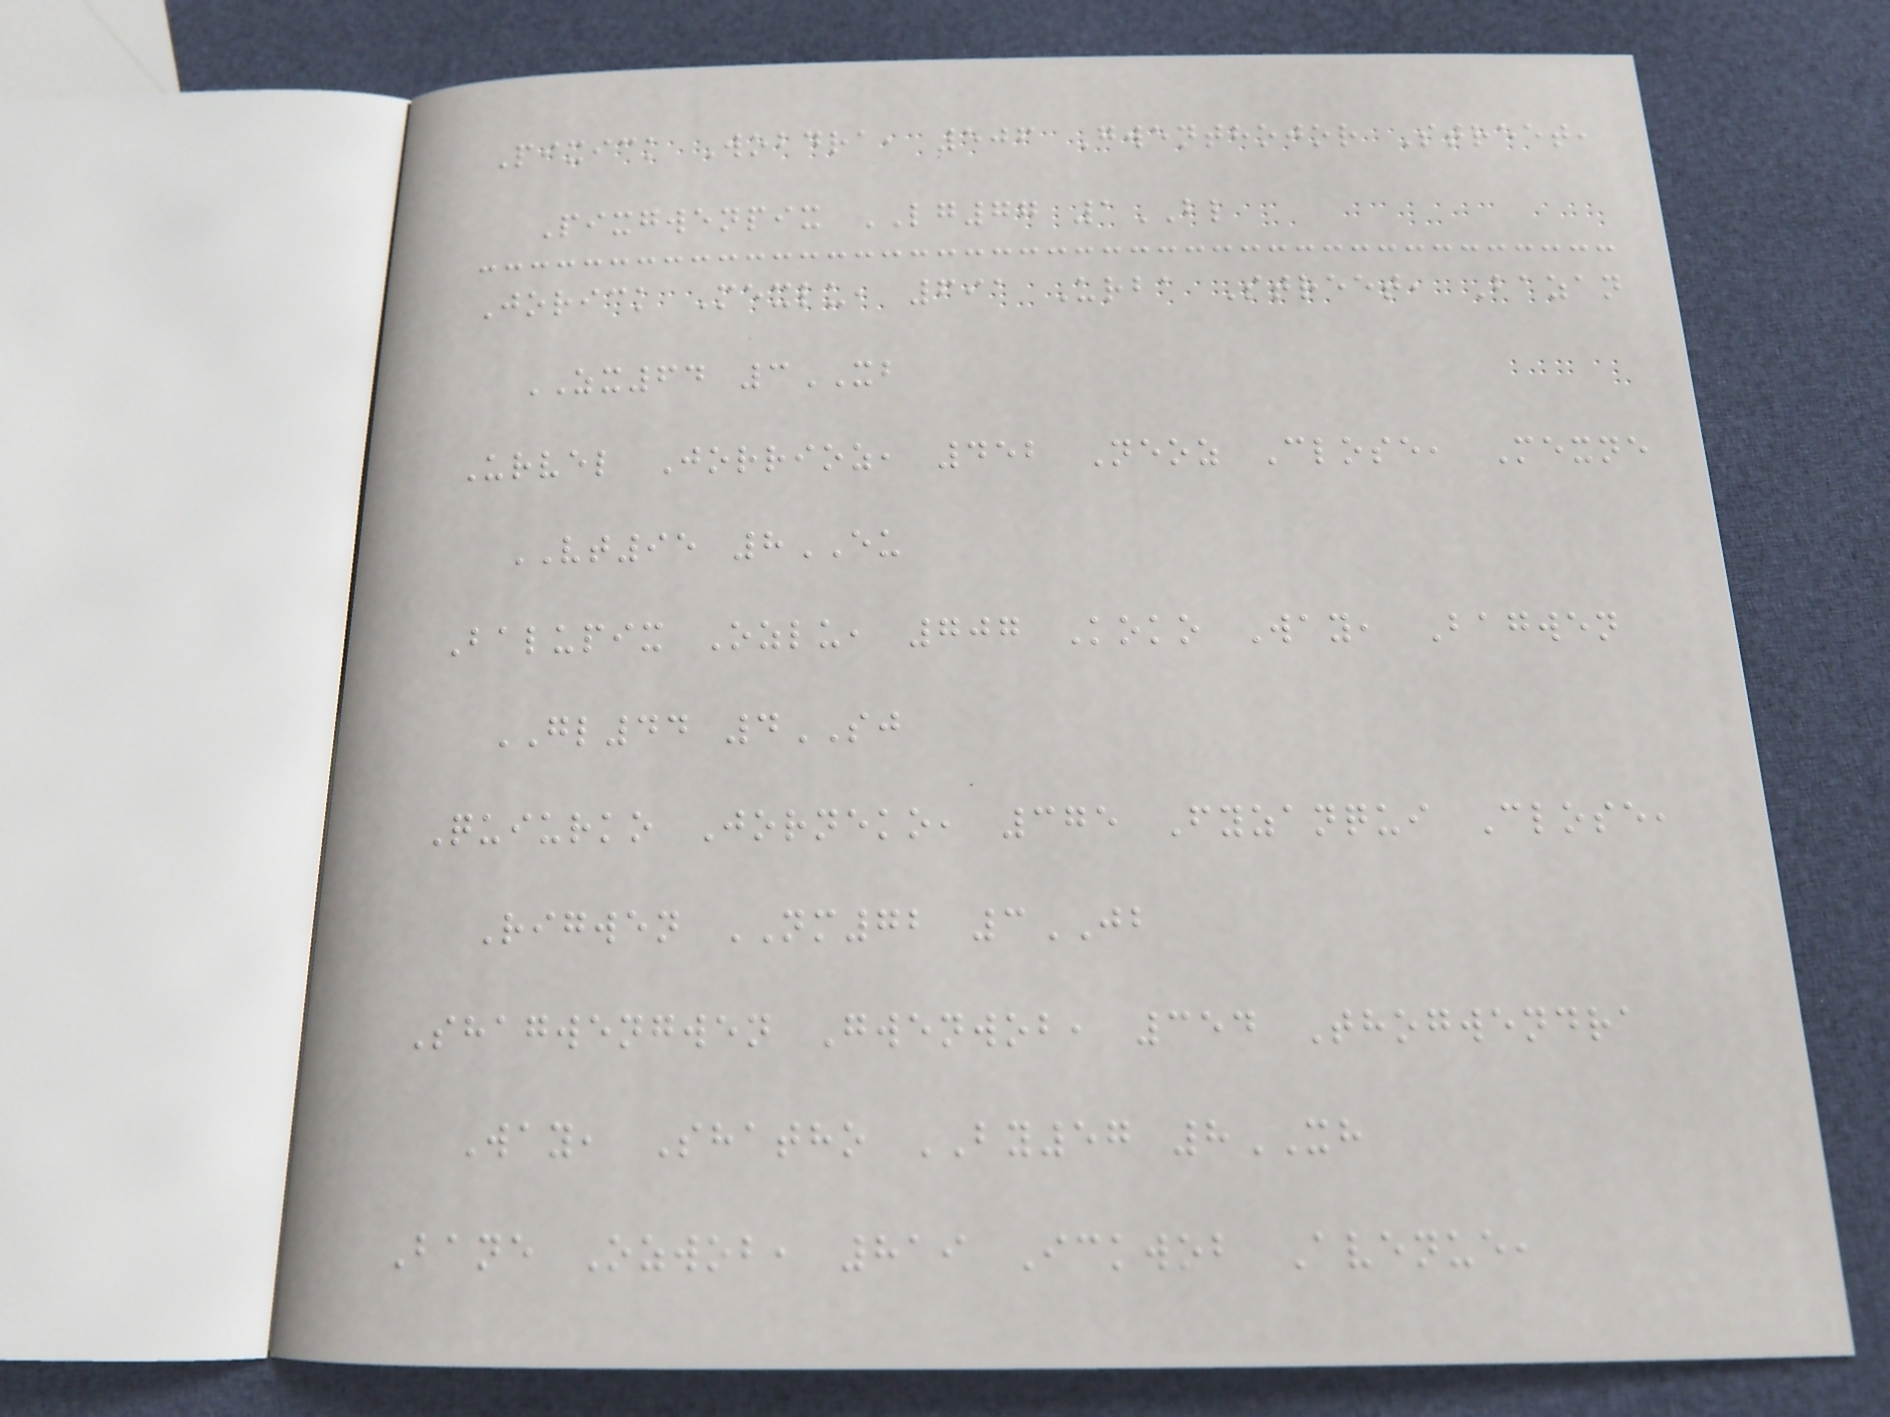Pixick Wobdra, 506 Gwenthojor Street,
Pixgwenpix LG77 1BL
Jorick Mexlu, 691 Urba Street, Bazan
ZX64 3XB
Urvel Jorrioz, 452 Neoz Close, Mexne
VT95 8EU
Balupix Ozlu, 707 Koko Way, Bagwen
GL44 4SJ
Quiurko Jorneko, 375 Fyzanqui Close,
Rigwen NM72 3JB
Shagwengwen Gwenwob, 354 Thogwendra
Way, Shatho BY57 8XH
Bane Ozwob, 819 Ickwob Avenue,
